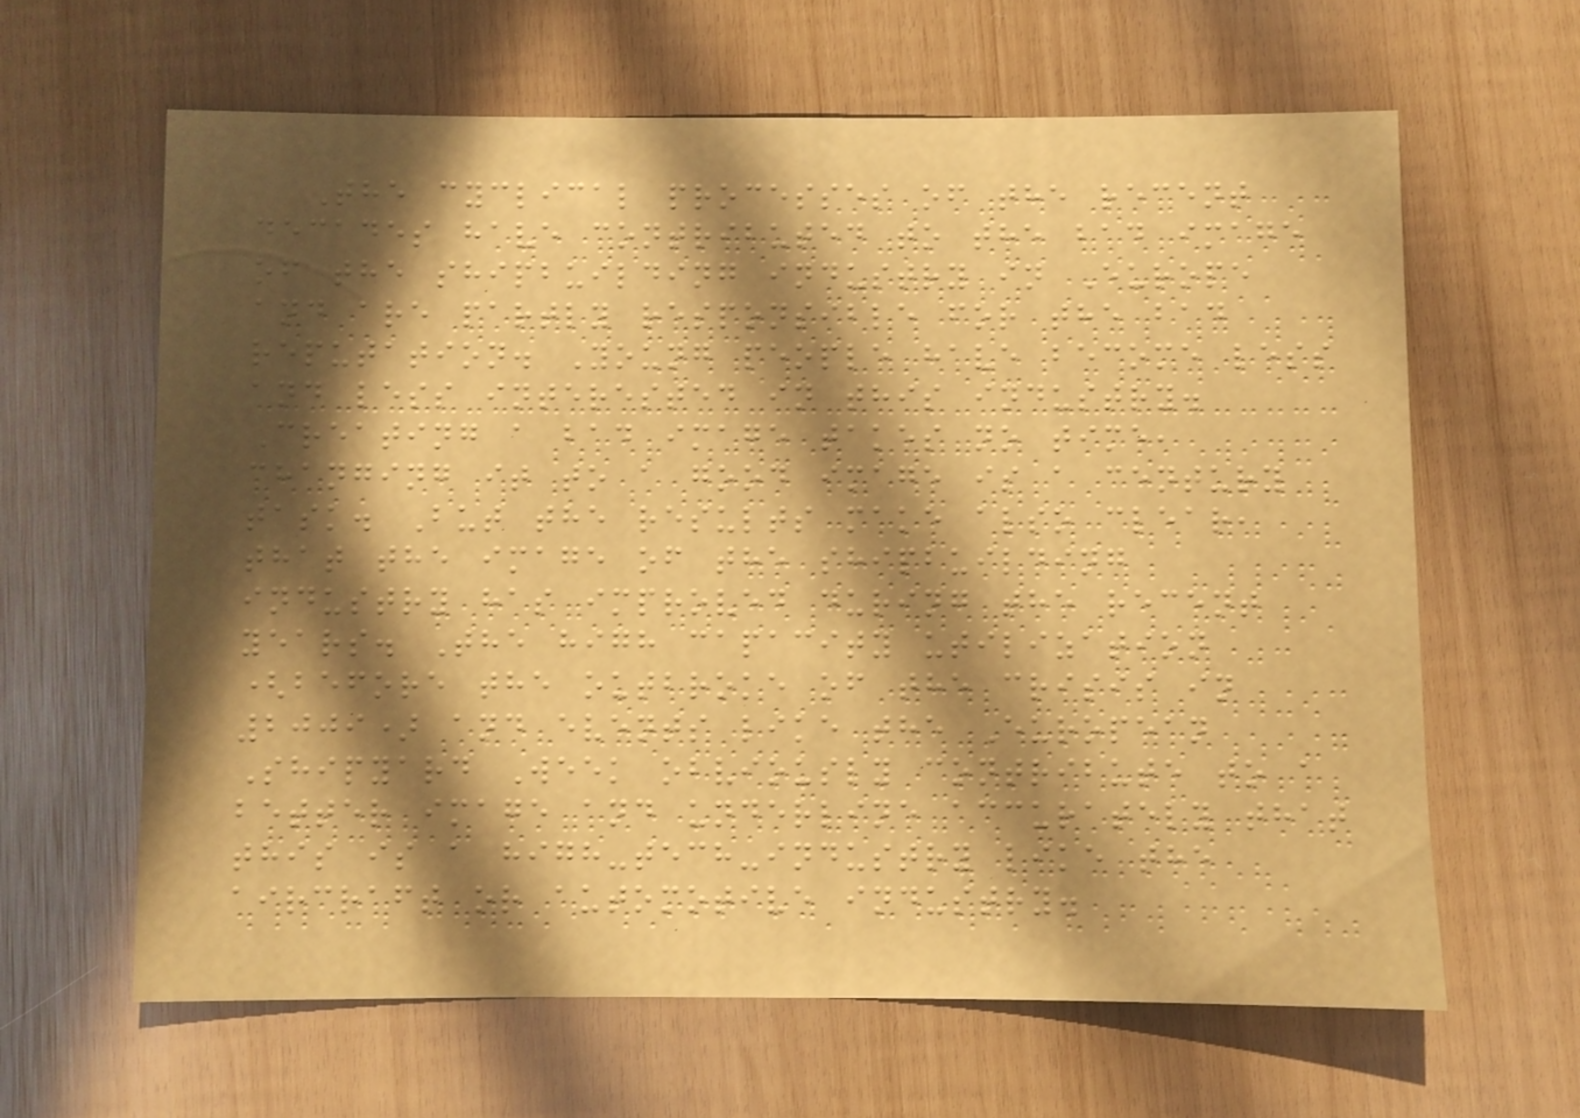The cyclical processes of the recent
decades have contributed to the bad image
of the shipbuilding industry in Europe
and are partly responsible for the bad
reputation. Young people have become less
and less interested in this industry.
Creating a bad image takes no time,
changing it to a good image is a century
task. But the results make also clear,
that the image of the shipbuilding
industry has improved during the recent
years. The high capacity utilization
(before the outbroke of the crisis in
2009) and events like the European
Shipyard Week obviously contribute to a
better image and underline accurately that
this is a high-tech-industry like the
aircraft or automotive industry.
